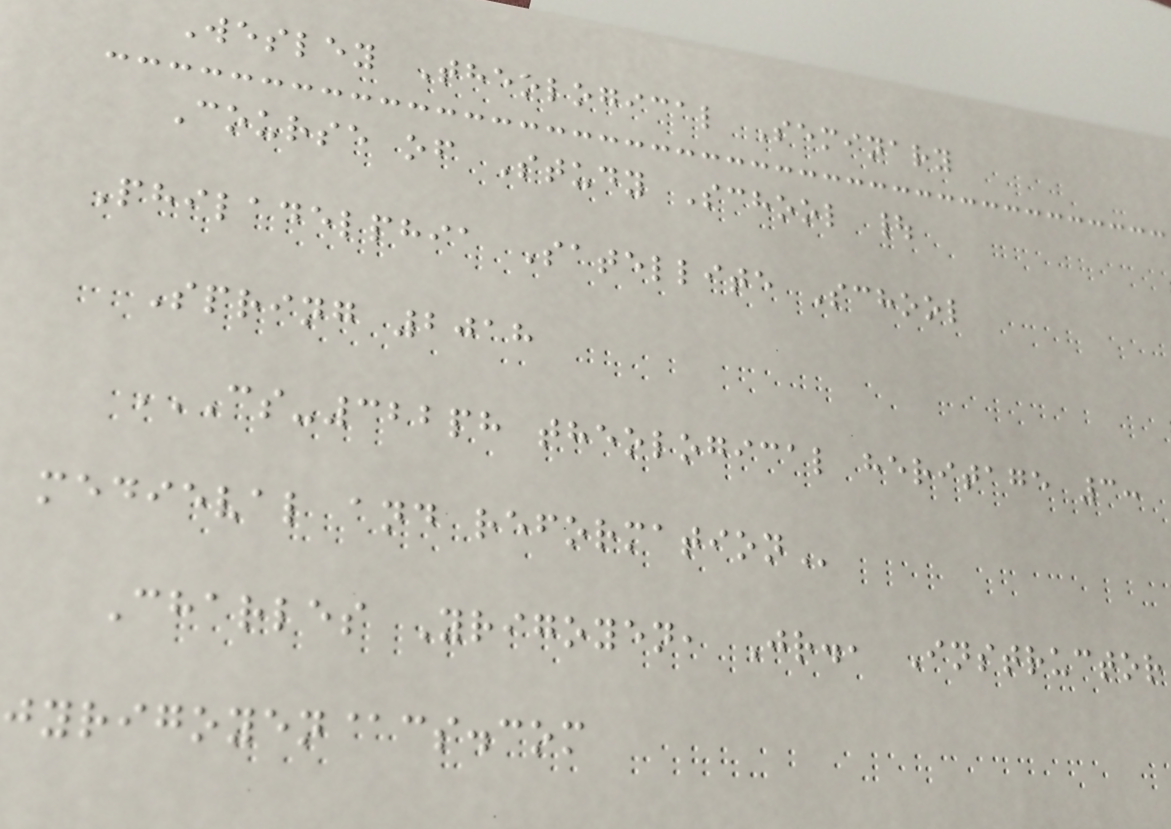Wesley Theological Seminary
Course of Study School |
Philadelphia Satellite School
Spring 2018
CS-322PH THEOLOGICAL HERITAGE 3:
MEDIEVAL AND REFORMATION
Charles Yrigoyen, Jr., Instructor
jyrigoyen@cs.com
